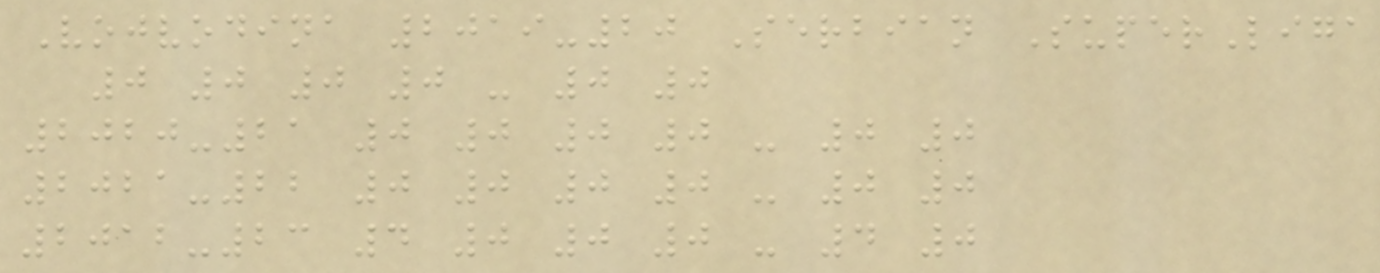Vojvodina 2019-20 Serbian SuperLiga
0 0 0 0 - 0 0
2020-21 0 0 0 0 - 0 0
2021-22 0 0 0 0 - 0 0
2012-23 4 0 0 0 - 4 0
